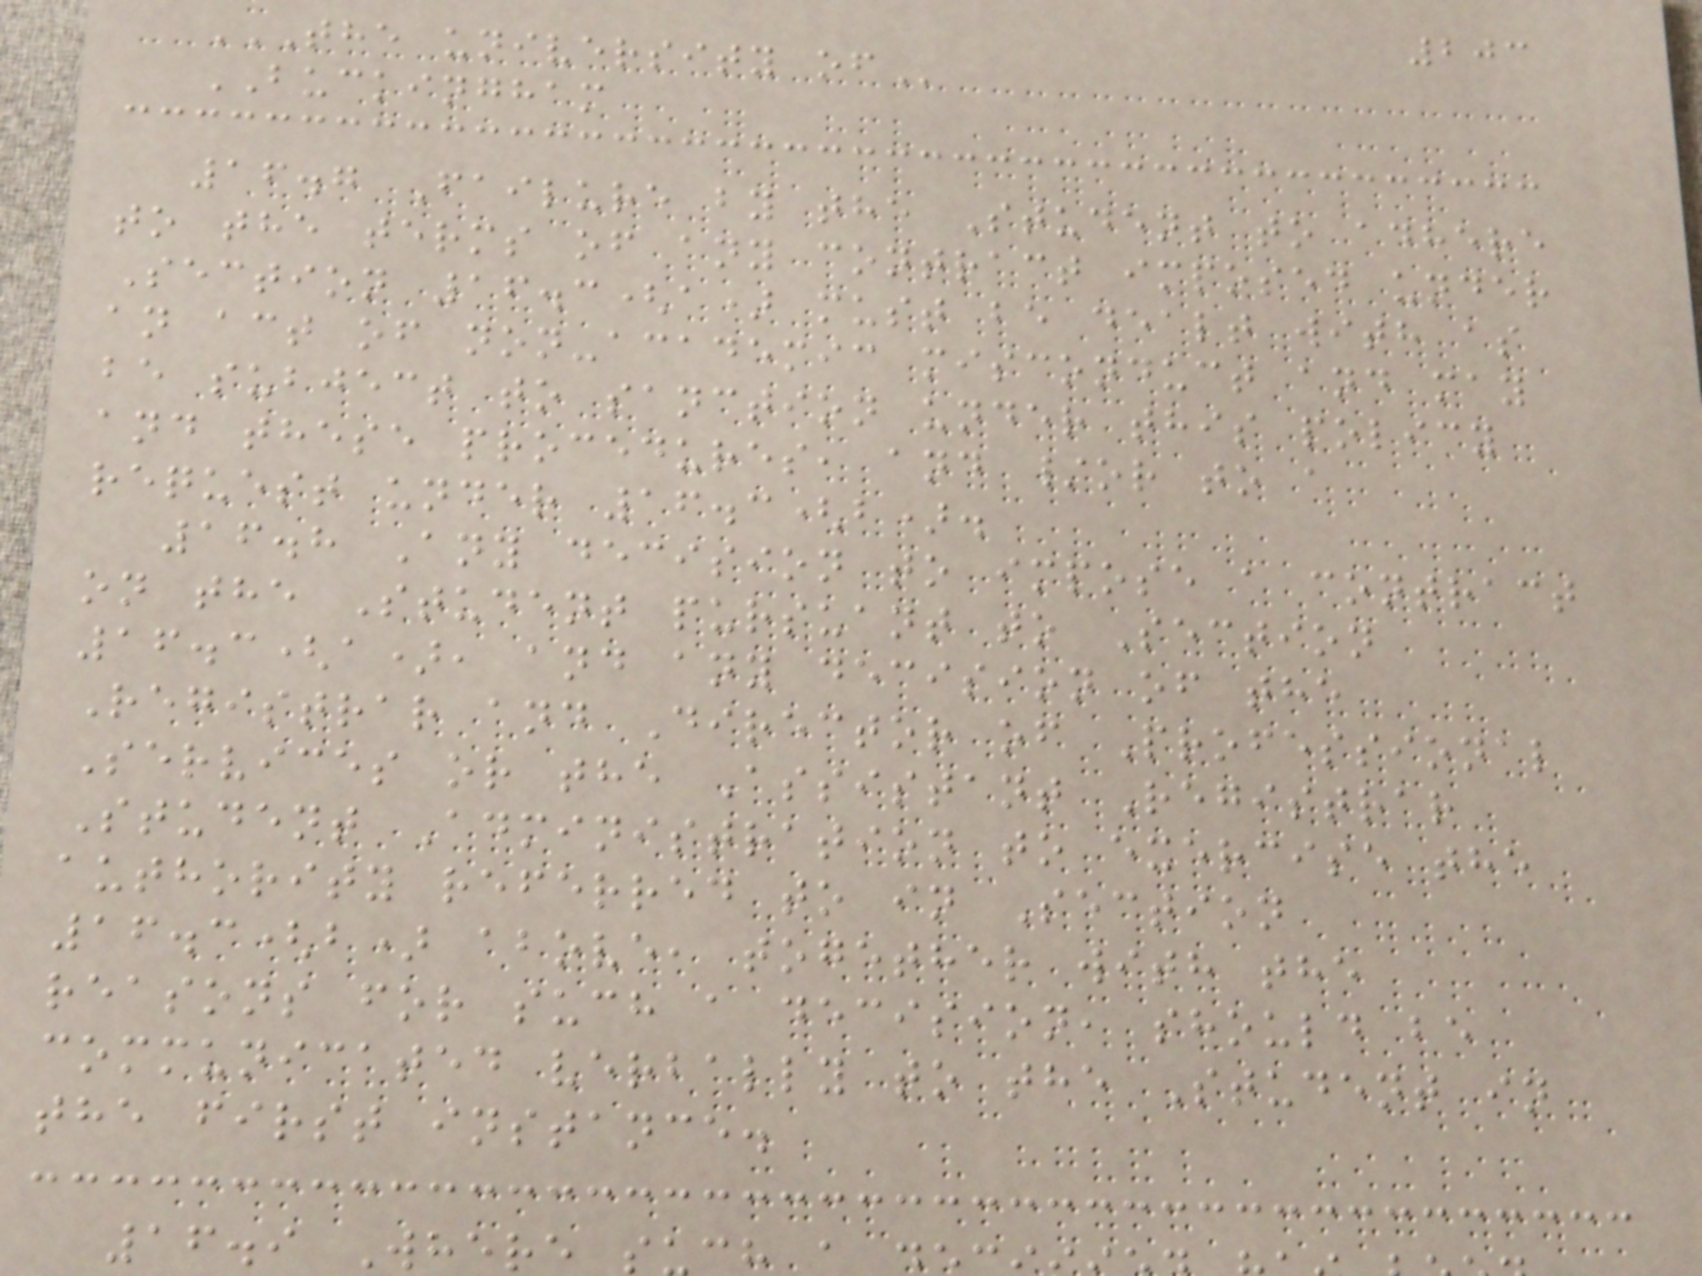203
THE UNIVERSITY OF
BUCKINGHAM
16.7 Failure by the Student to adhere
to the terms of any contract imposed under
Section 16.3(a) must be dealt with as
an act of non-academic misconduct and may
be subject to sanction under this policy
and these procedures, and /or to a
request under 16.3(b).
16.8 Any decision to impose a contract
on the Student pursuant to Section
16.3(a), and any decision of the
Registrar and Director of Professional
Services or the Assistant Registrar
Student Administration to exercise the
authority referred to in Section
16.3(b) above, together with the
reasons for such a decision, should be
communicated verbally to the Student in
the first instance.
16.9 Where
